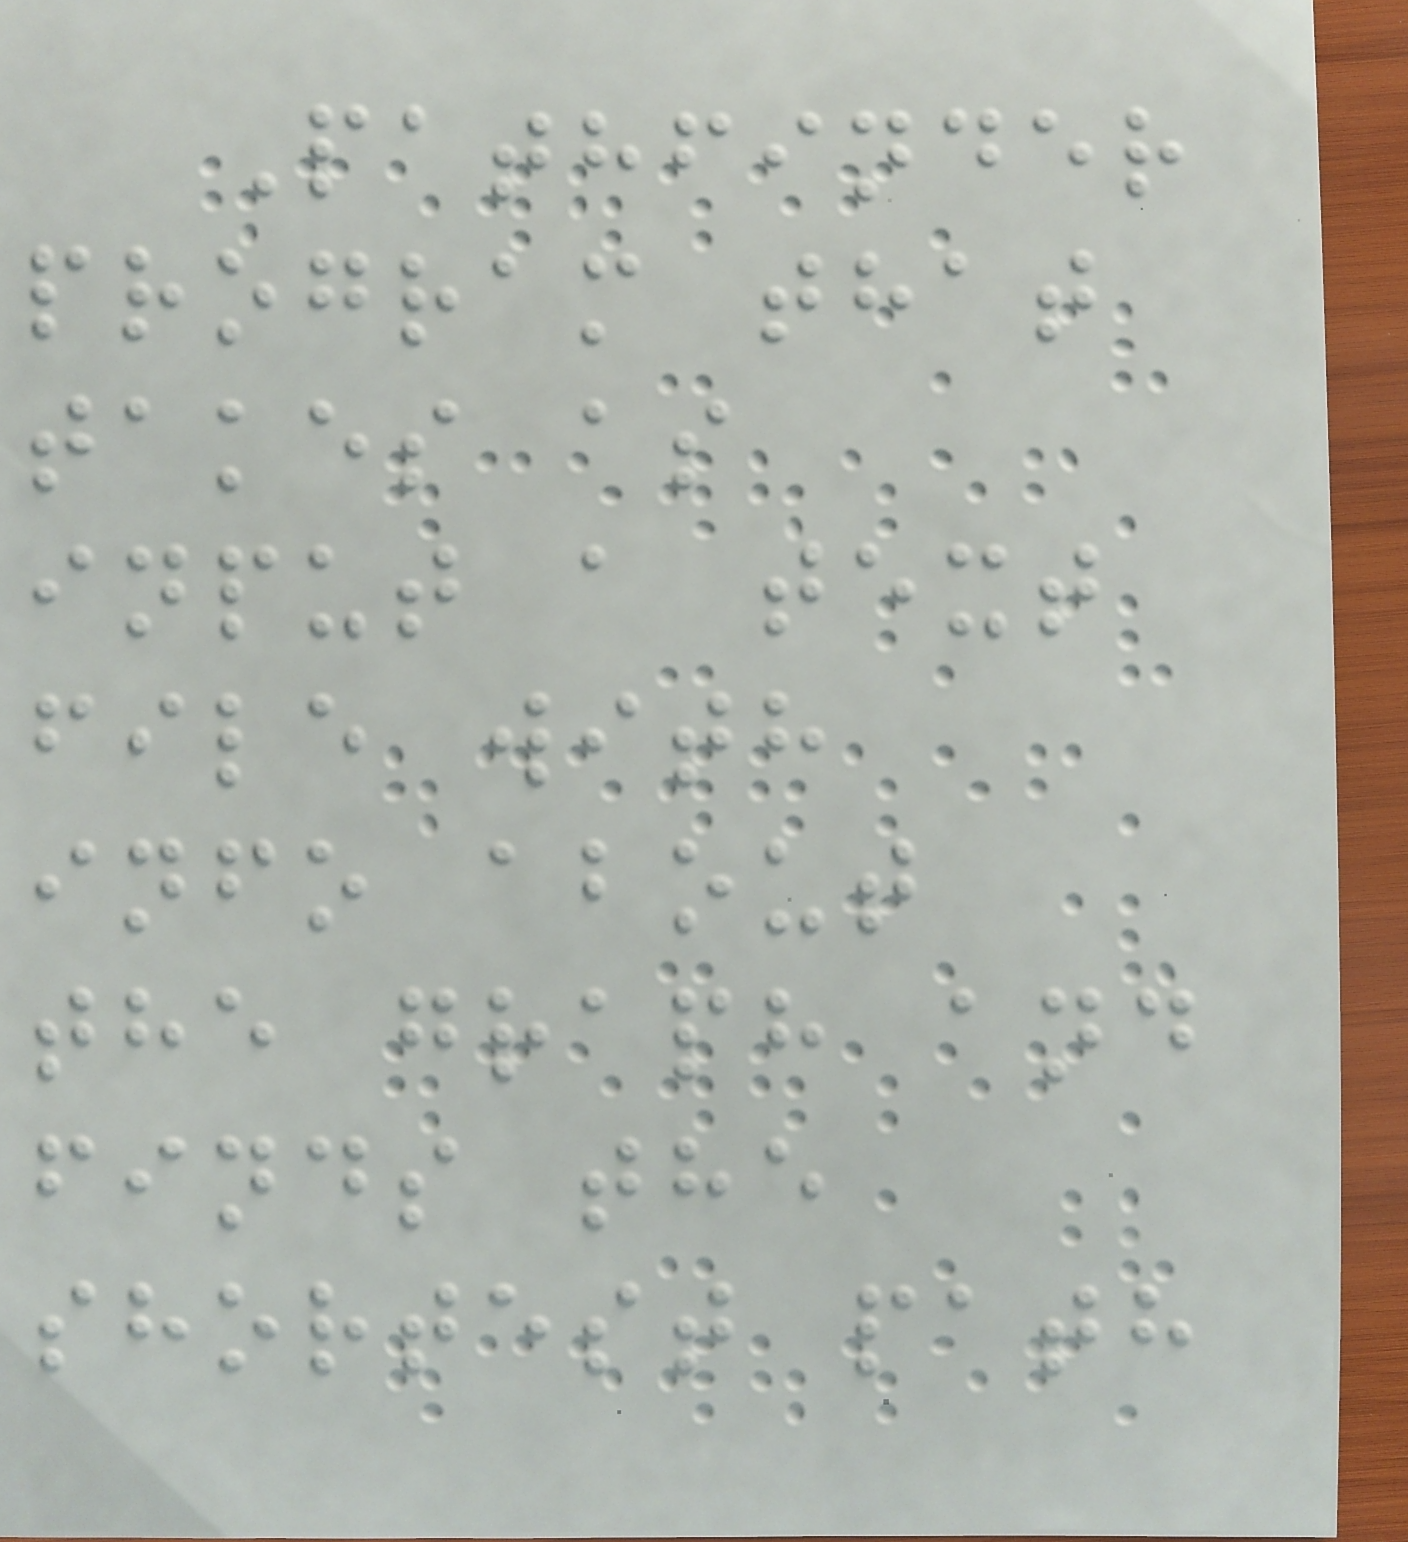Pathfinder
program that
takes as
input a text
file with
info about
the graph and
finds the
shortest path
